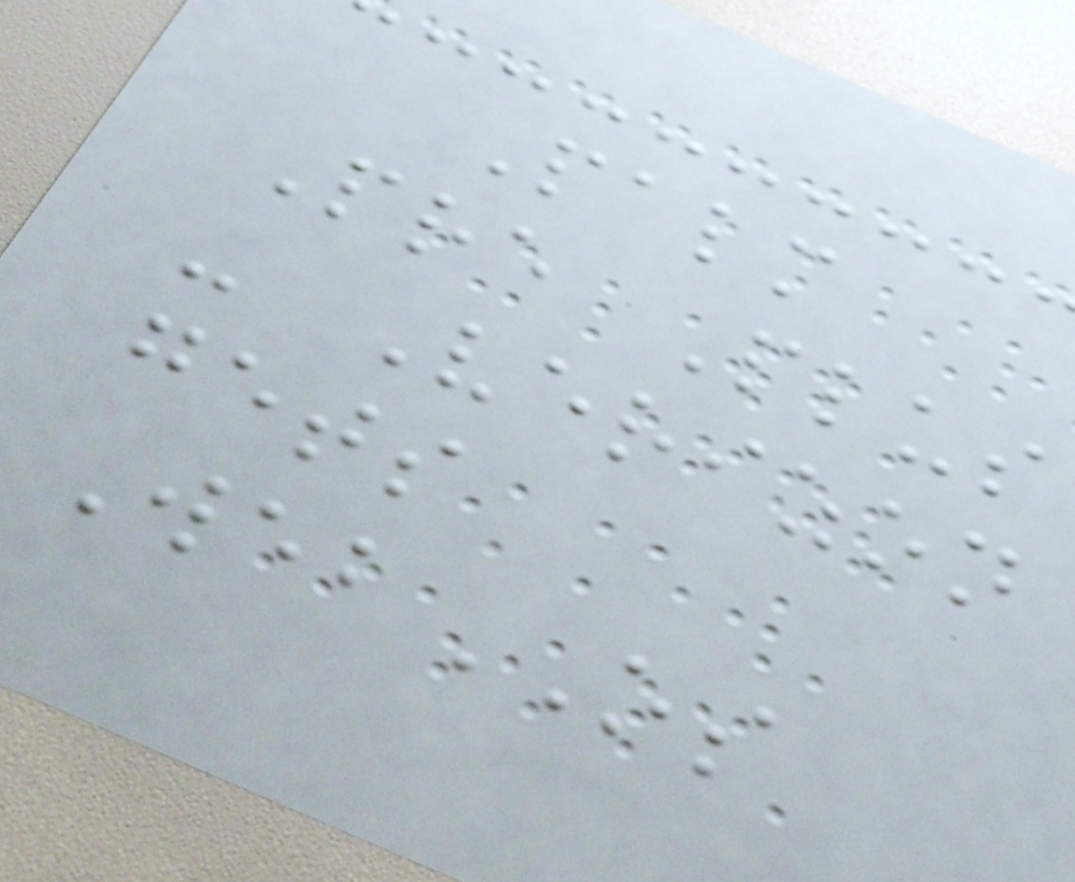Palm
Pre Plus
- Verizon
gets
WebOS
